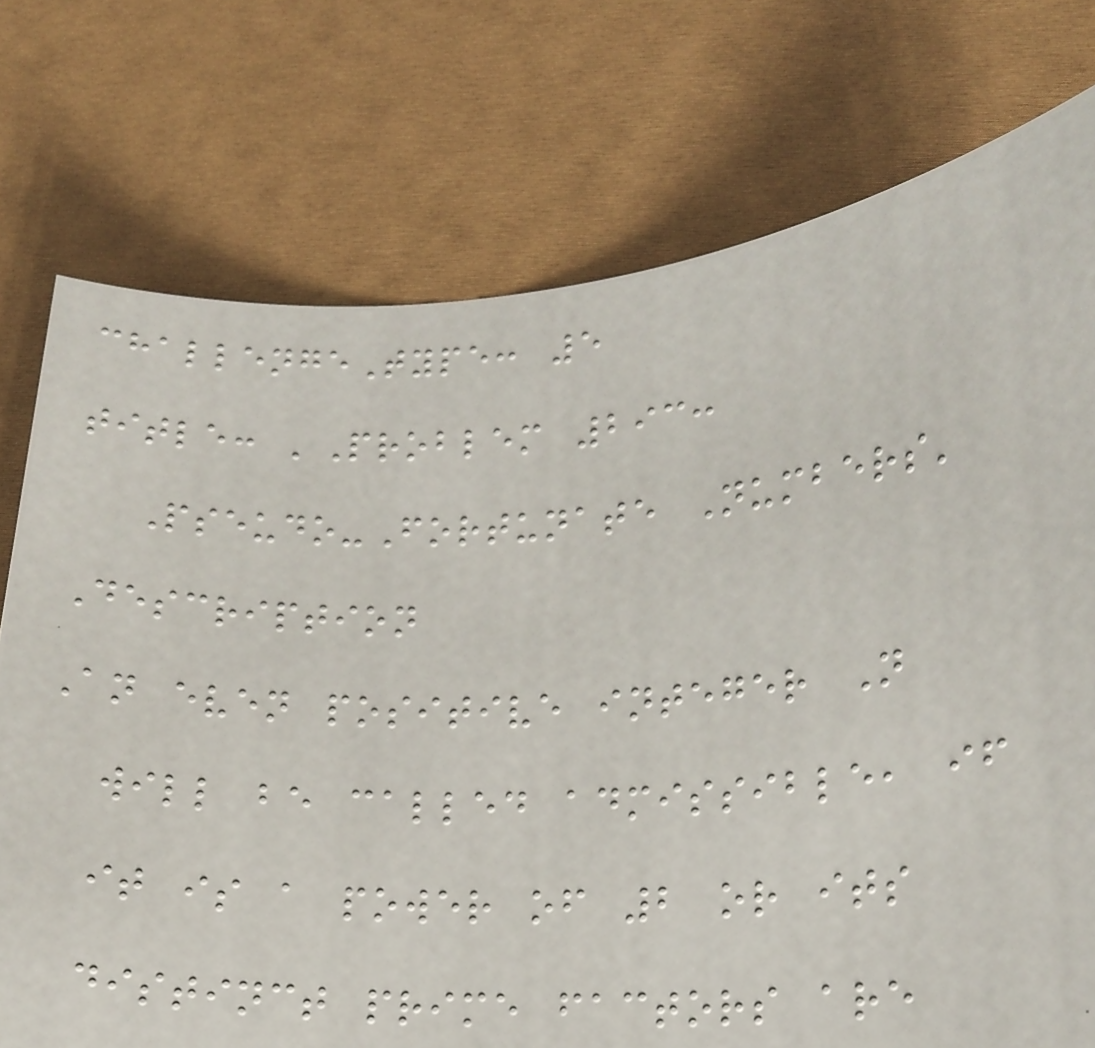challengeType: 5
title: 'Problem 293:
Pseudo-Fortunate Numbers'
Description
An even positive integer N
will be called admissible, if
it is a power of 2 or its
distinct prime factors are
